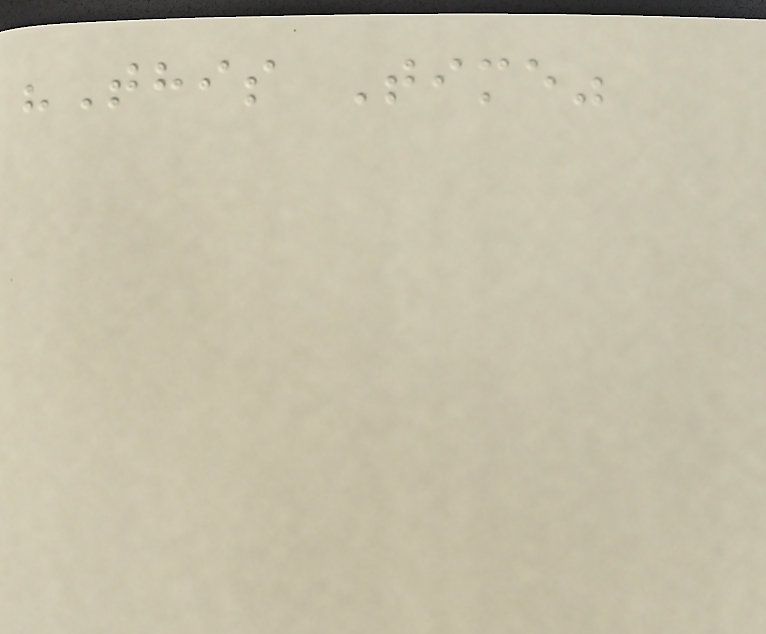"This Time"
